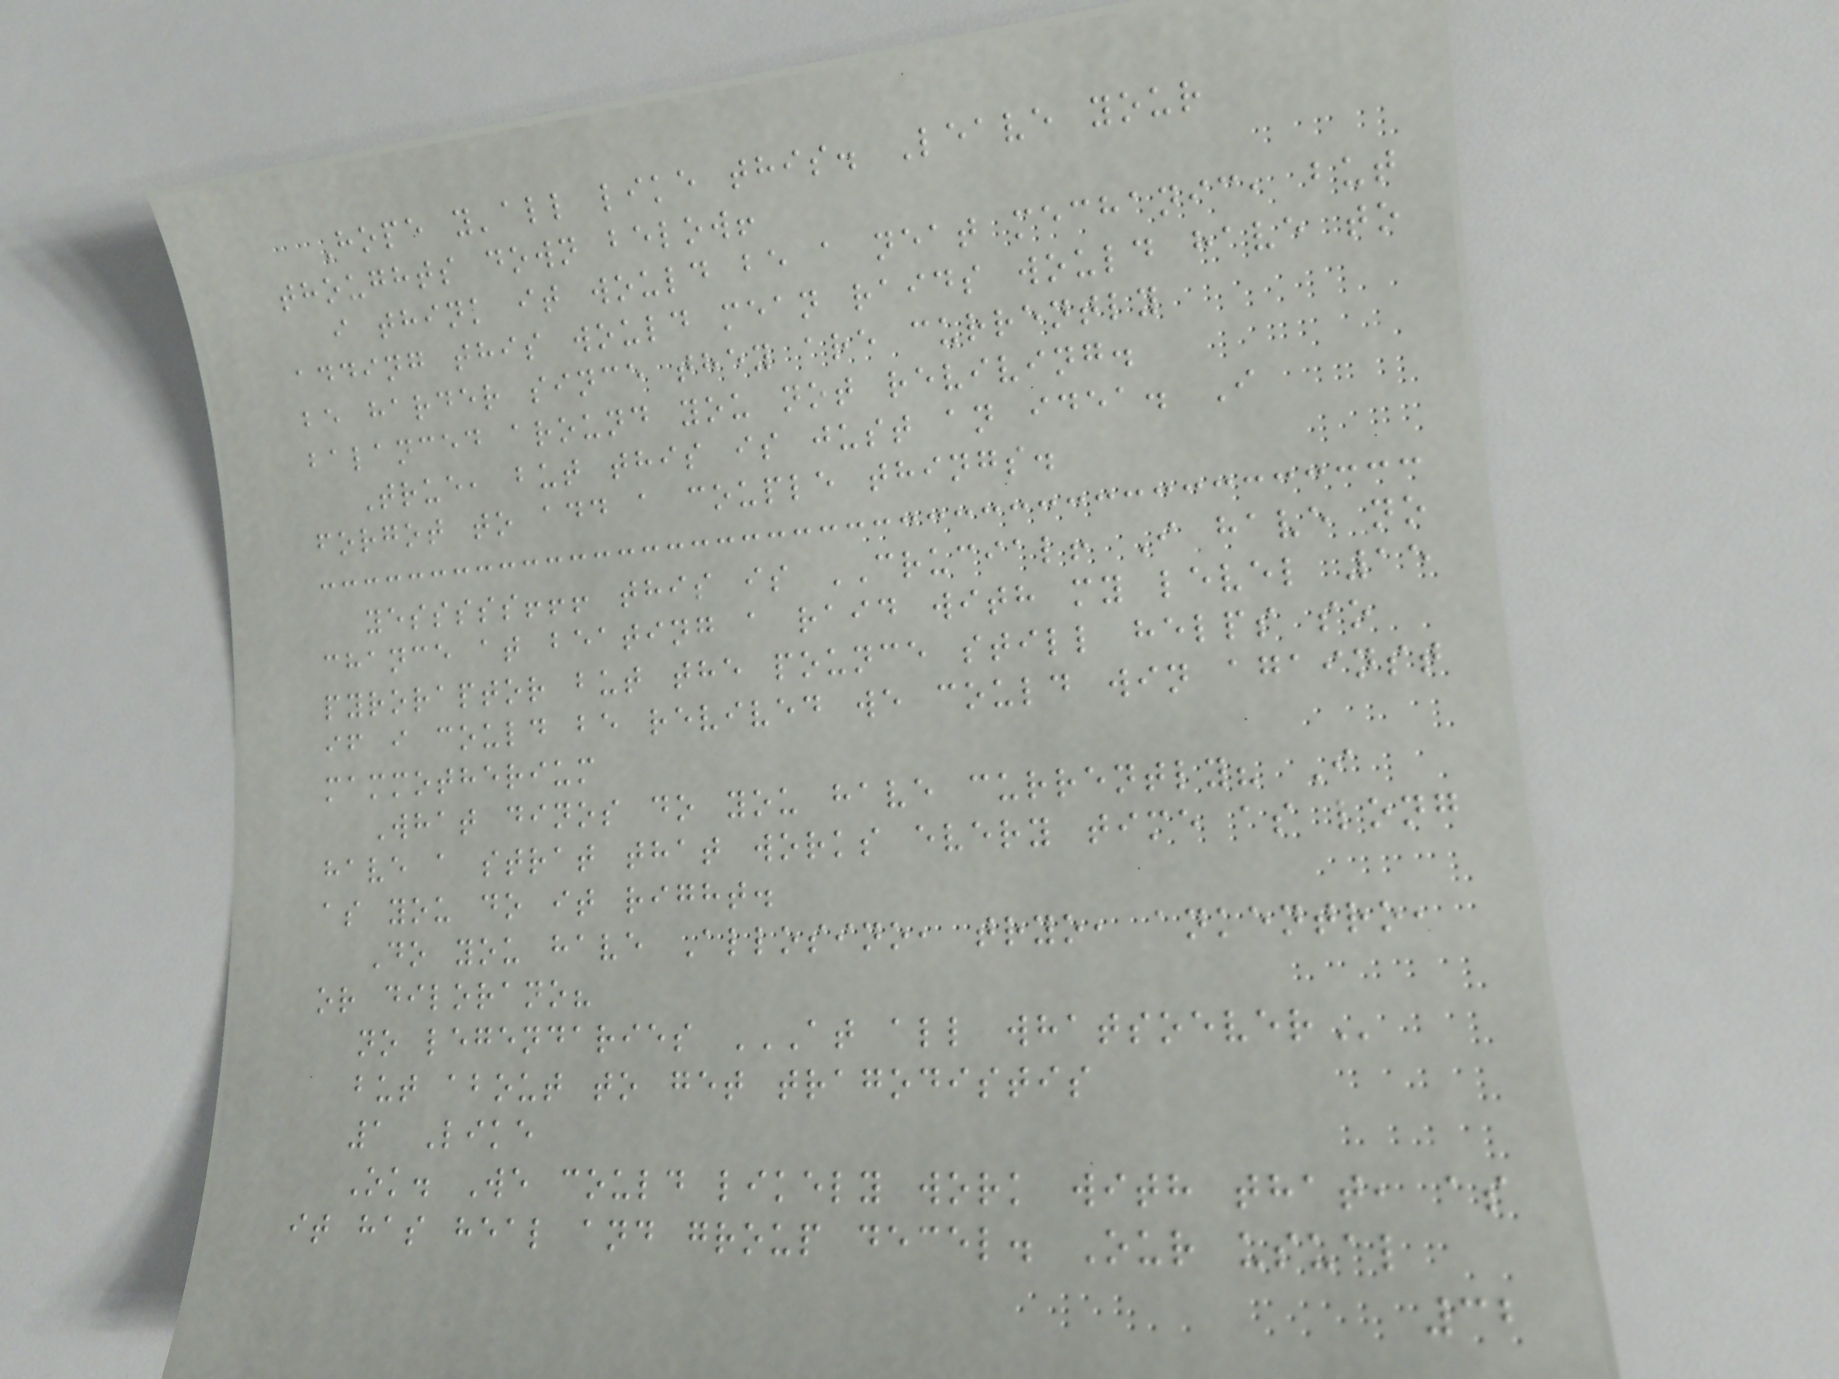Hope y'all like this. Leave your
thoughts down below!
i think it would be a neat mechanic, but
adding this would mean raids would have to
be harder since they are currently
balanced around you not reviving.
True, but this is just an idea. I
forgot to add a couple things.
yesssss!!! this is CRUCIAL! I have no
chance at beating a raid with my level 15
pyroraptor but the pounce still helps so
if i could be revived we could win against
mammotherium
What dinos do you have currently? I
have a strat that works every time as long
as you do it right.
Do you have Allosino, tryo, ankentro,
or dilorano?
no legendaries AT ALL WHATSOEVER
but about to get tragodistis
1 Like
Ok. We could likely work with that, as
it has heal and group decel. Our usual
32
